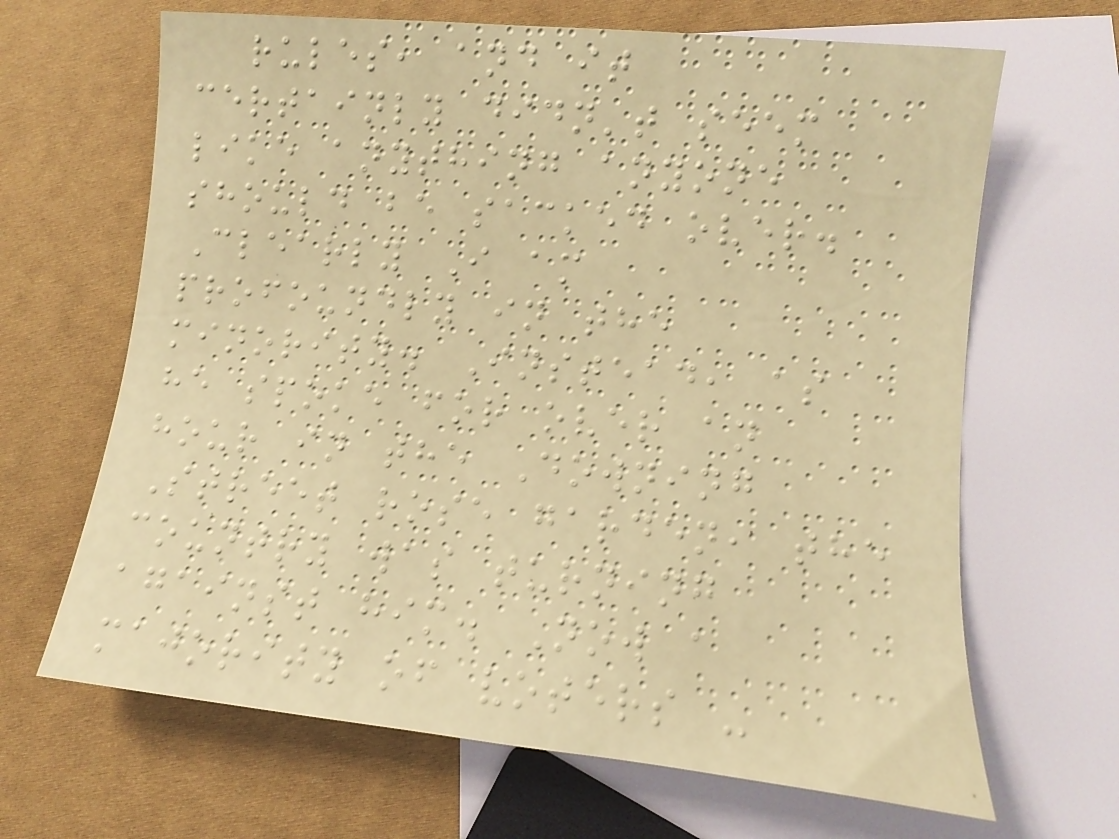rules, and it
certainly didn't seem
like anything anyone
should be sacked over.
Clearly I am
profoundly in the
minority. Instead, as
he spoke for over an
hour in the Downing
Street rose garden, the
country was turning
against him. Now a
majority of voters -
